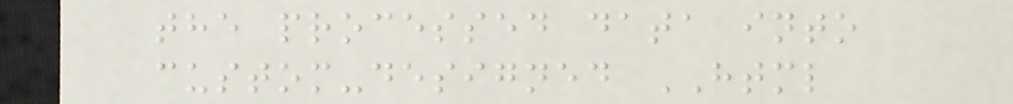the processed data into
custom-designed HTML
